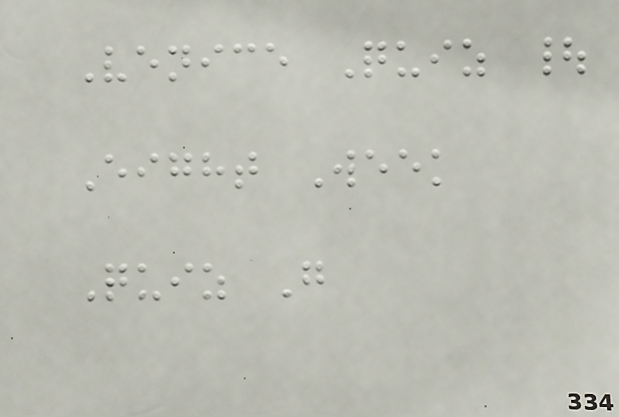Venice Quiz |
Eight Week
Quiz G
